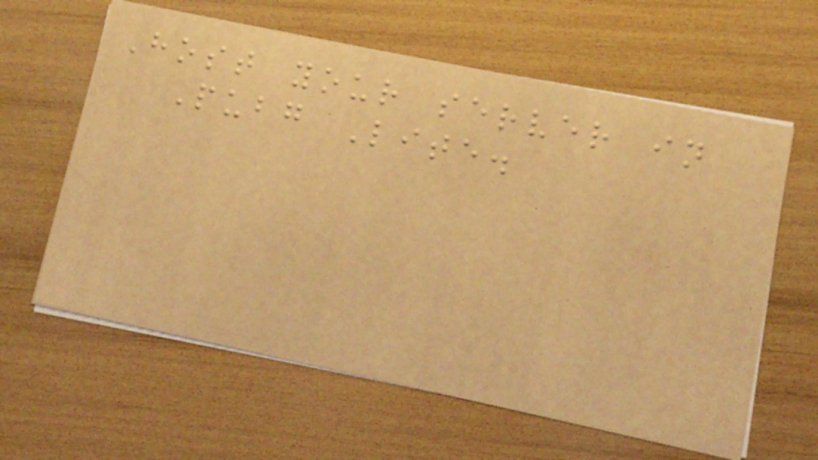Host your server in
Pubg Lite.
